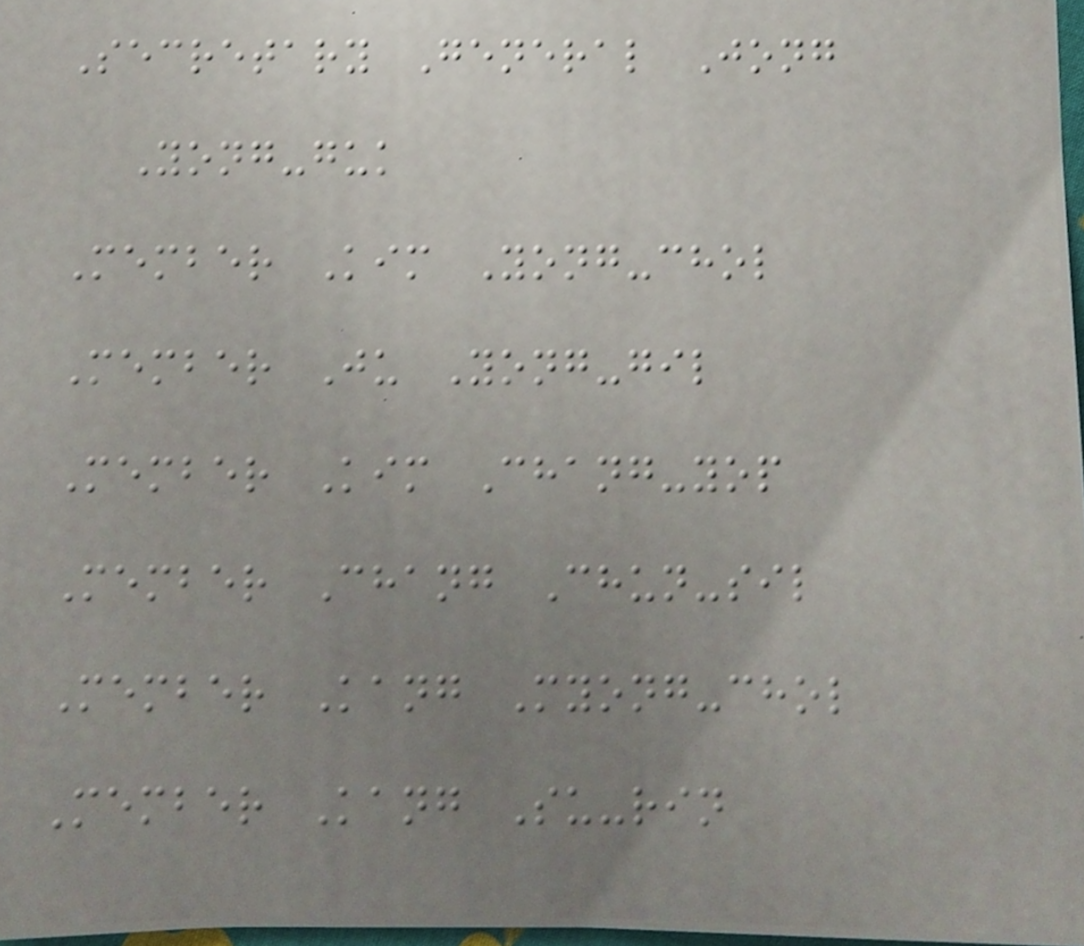Secretary General Jong
Yong-guk
Member Kim Yong-chol
Member Ju Yong-gil
Member Kim Chang-yop
Member Chang Chun-sil
Member Kang Myong-chol
Member Kang Su-rin
